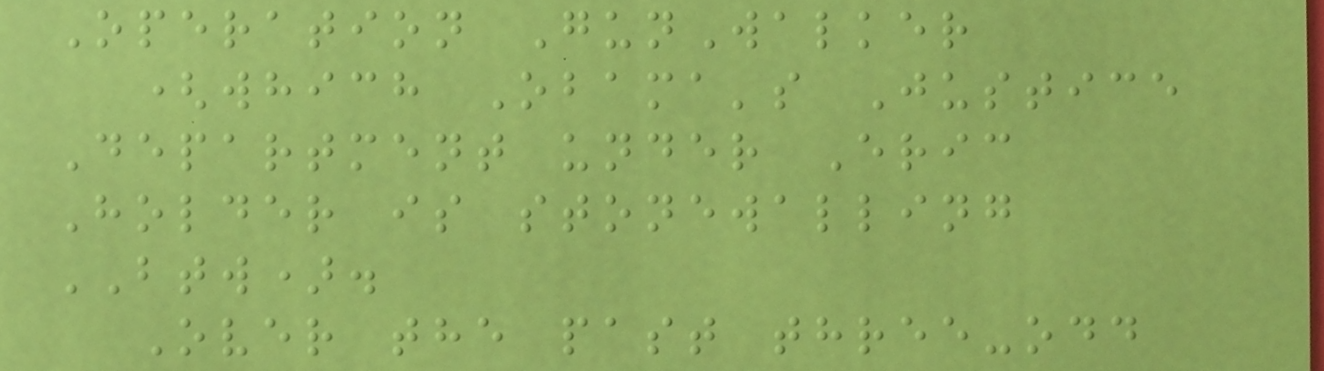Operation GunWalker
(which Obama's Justice
Department under Eric
Holder is stonewalling
BTW).
Over the past three-odd
